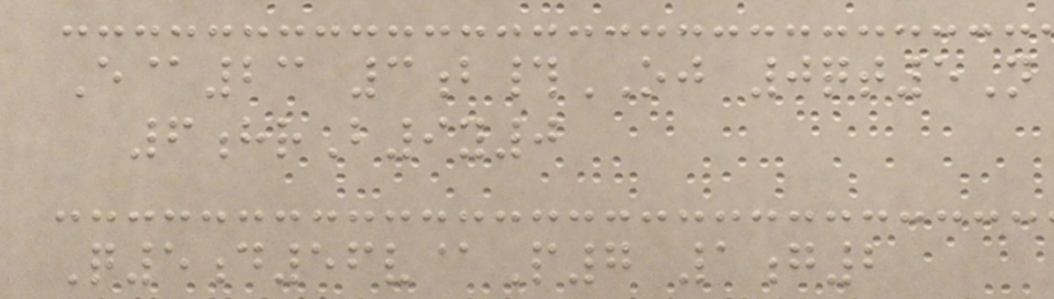E@23 3b#OJ 0qt5N
6hrB9y0
Q5d56v@P7 1g2
